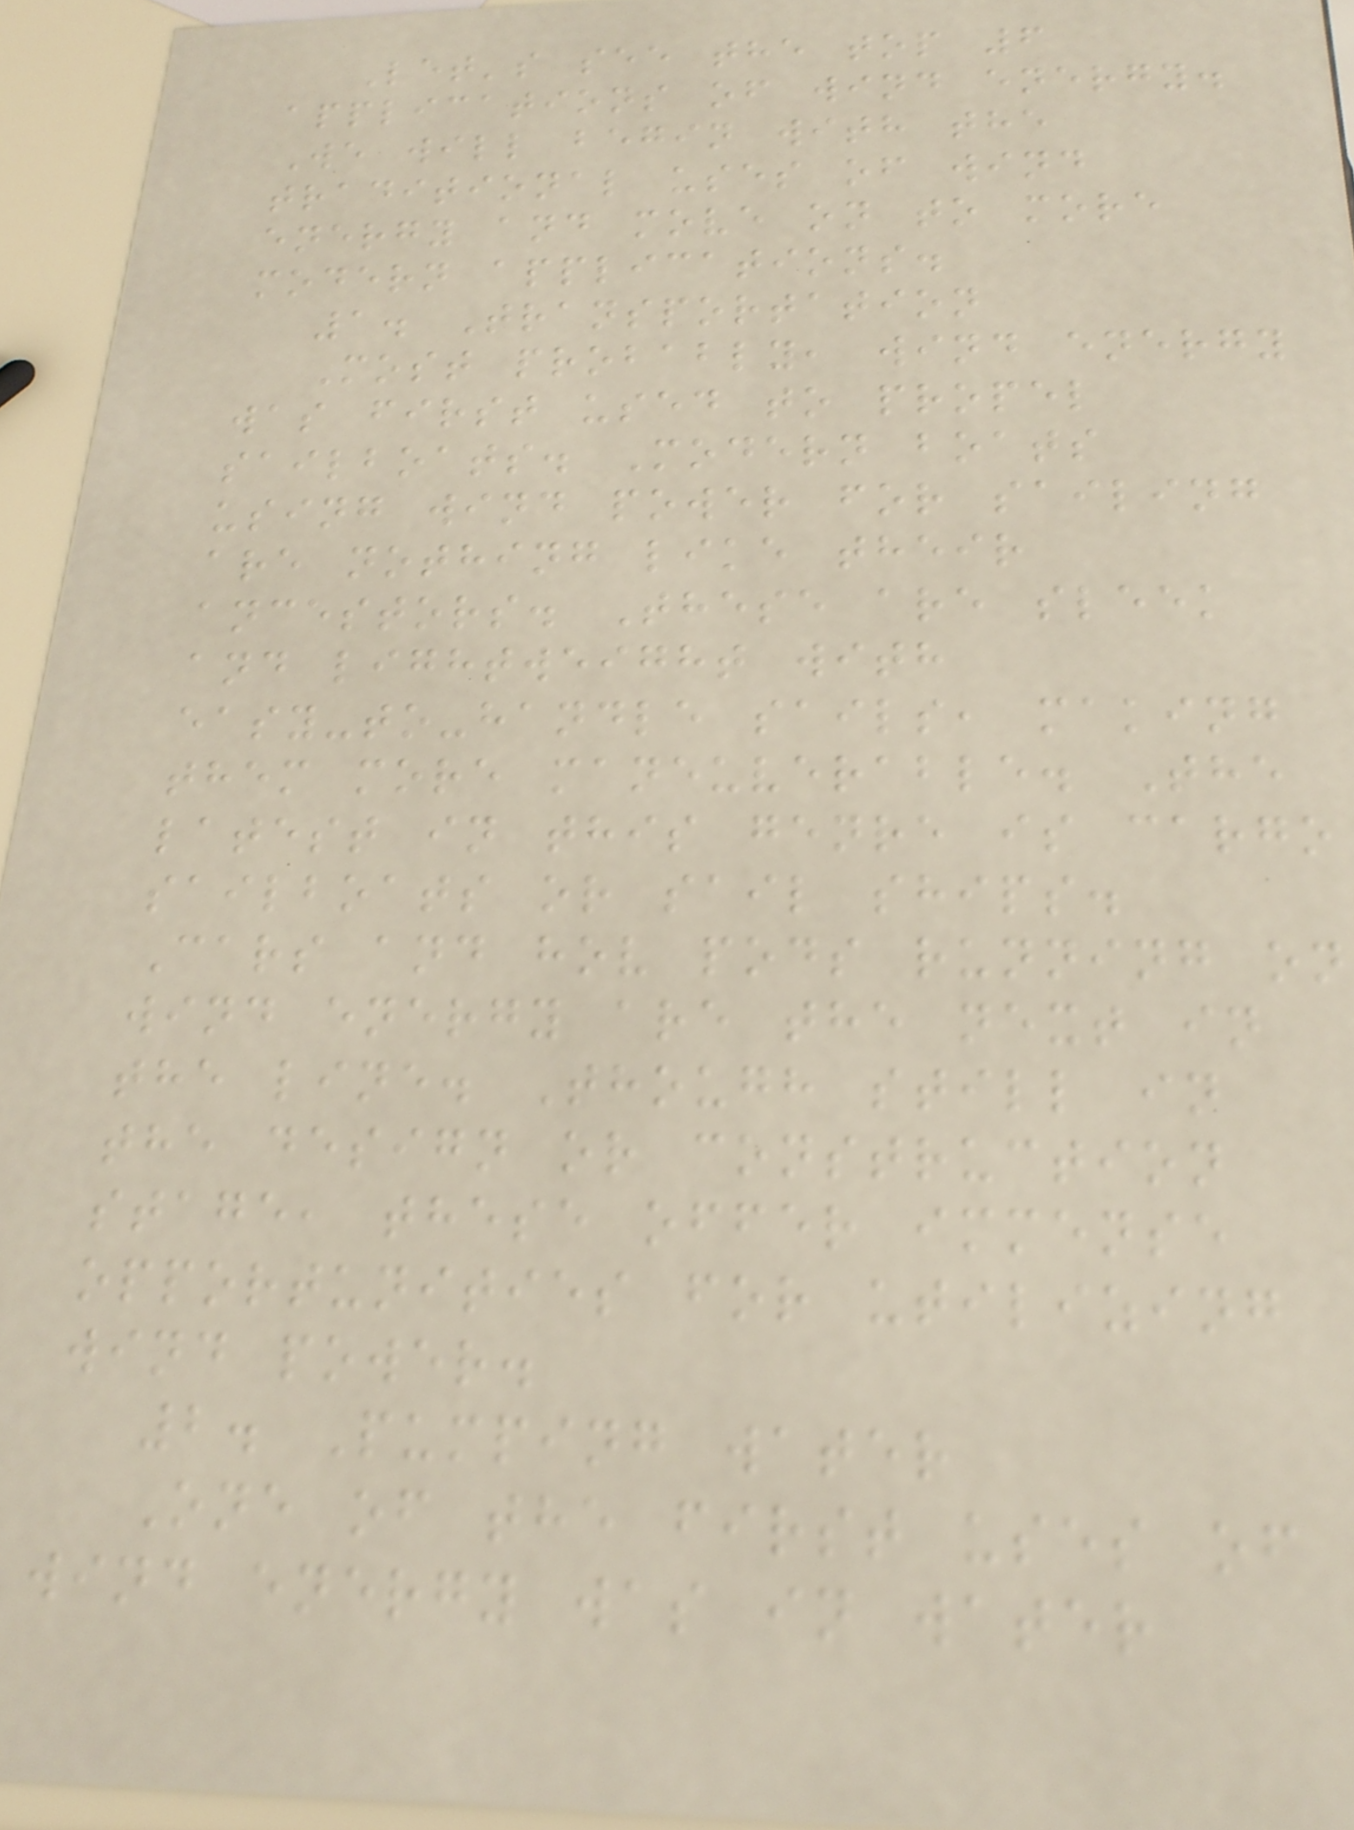Let's see the top 6
applications of wind energy.
We will begin with the
traditional uses of wind
energy and move on to more
modern applications.
1. Transportation
Most probably, wind energy
was first used to propel
sailboats. Modern boats
using wind power for sailing
are nothing like their
ancestors. These are sleek
and lightweight with
easy-to-handle sails, making
them more maneuverable. The
latest in this genre is cargo
sailboats or sail ships.
Cars and hov pods running on
wind energy are the next in
the line. Though still in
the design or construction
stage, these offer immense
opportunities for utilizing
wind power.
2. Pumping water
One of the first uses of
wind energy was in water
